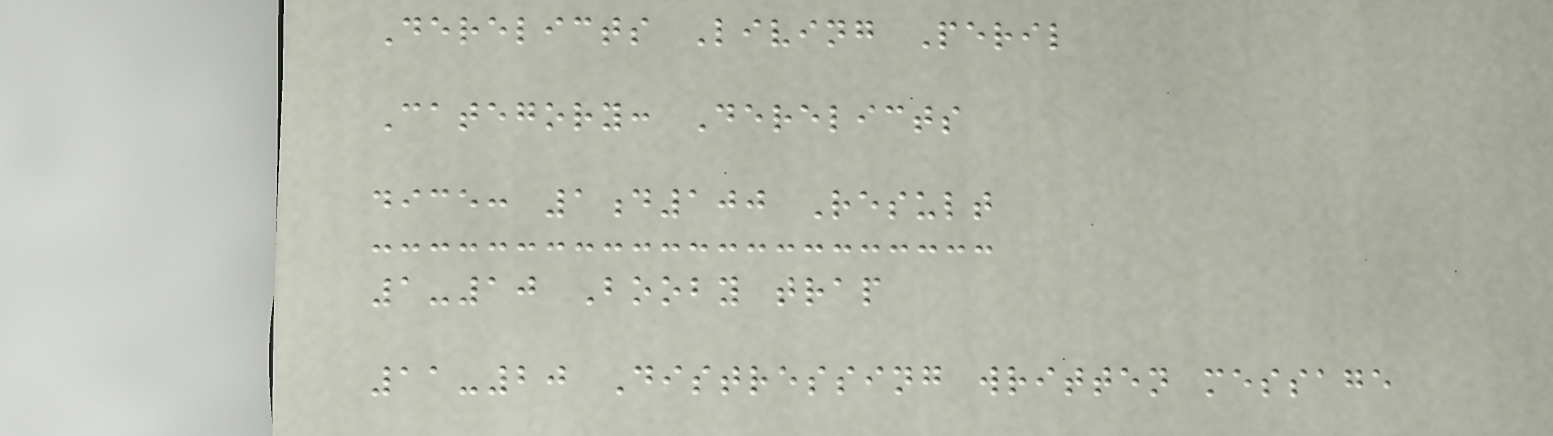Derelicts Living Peril
Category: Derelicts
dice: 1d100 Result
1-10 Booby trap
11-20 Distressing written message
